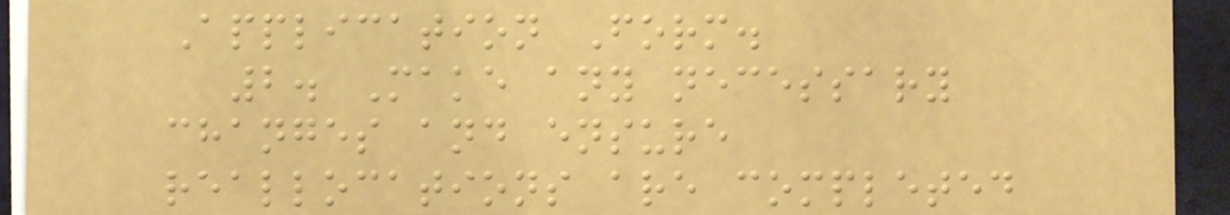Application Form.
2. Make any necessary
changes and ensure
reallocations are completed
